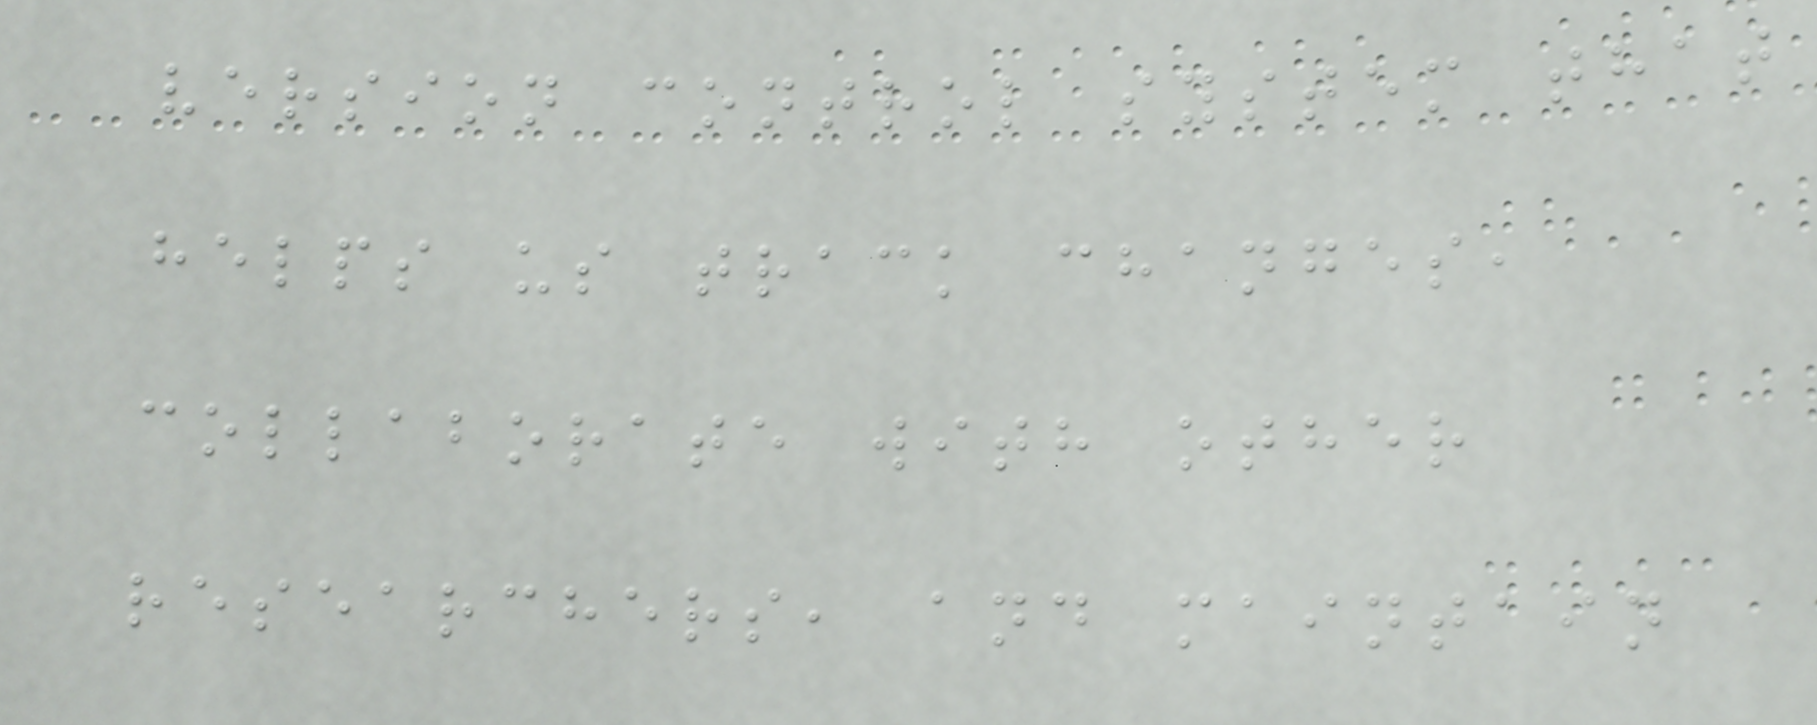version control system that
helps us track changes,
collaborate with other
researchers, and maintain
